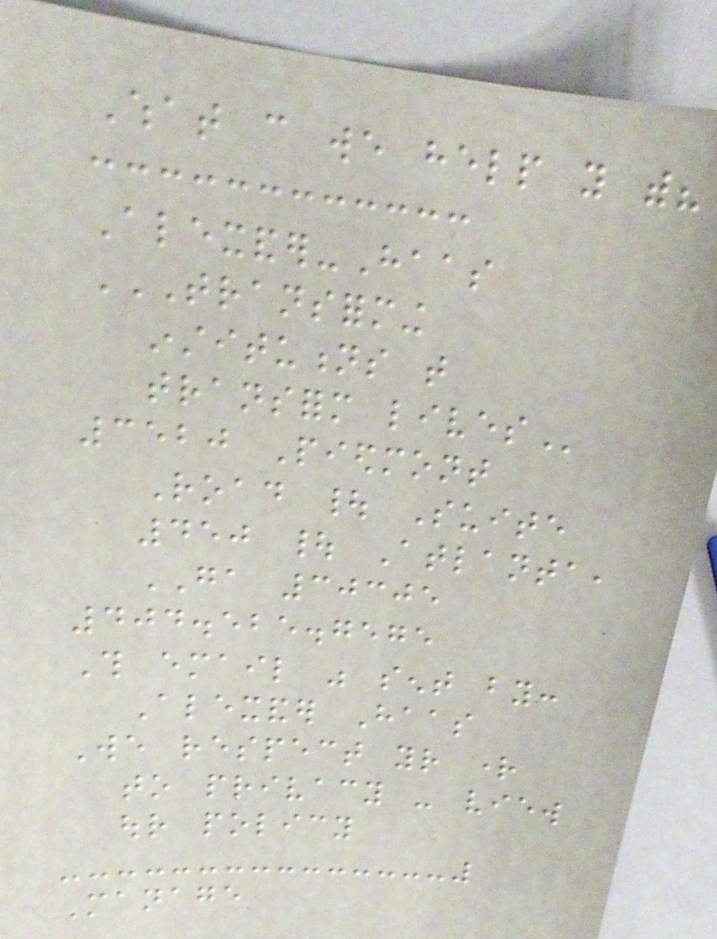What can we help you with?
Alexander-Haas
TRANSFORMING
INSTITUTIONS THAT
TRANSFORM LIVES
3520 Piedmont
Road | Suite
450 | Atlanta,
GA 30305
404.525.7575
This email was sent by:
Alexander Haas
We respect your right
to privacy - view
our policy
Manage
